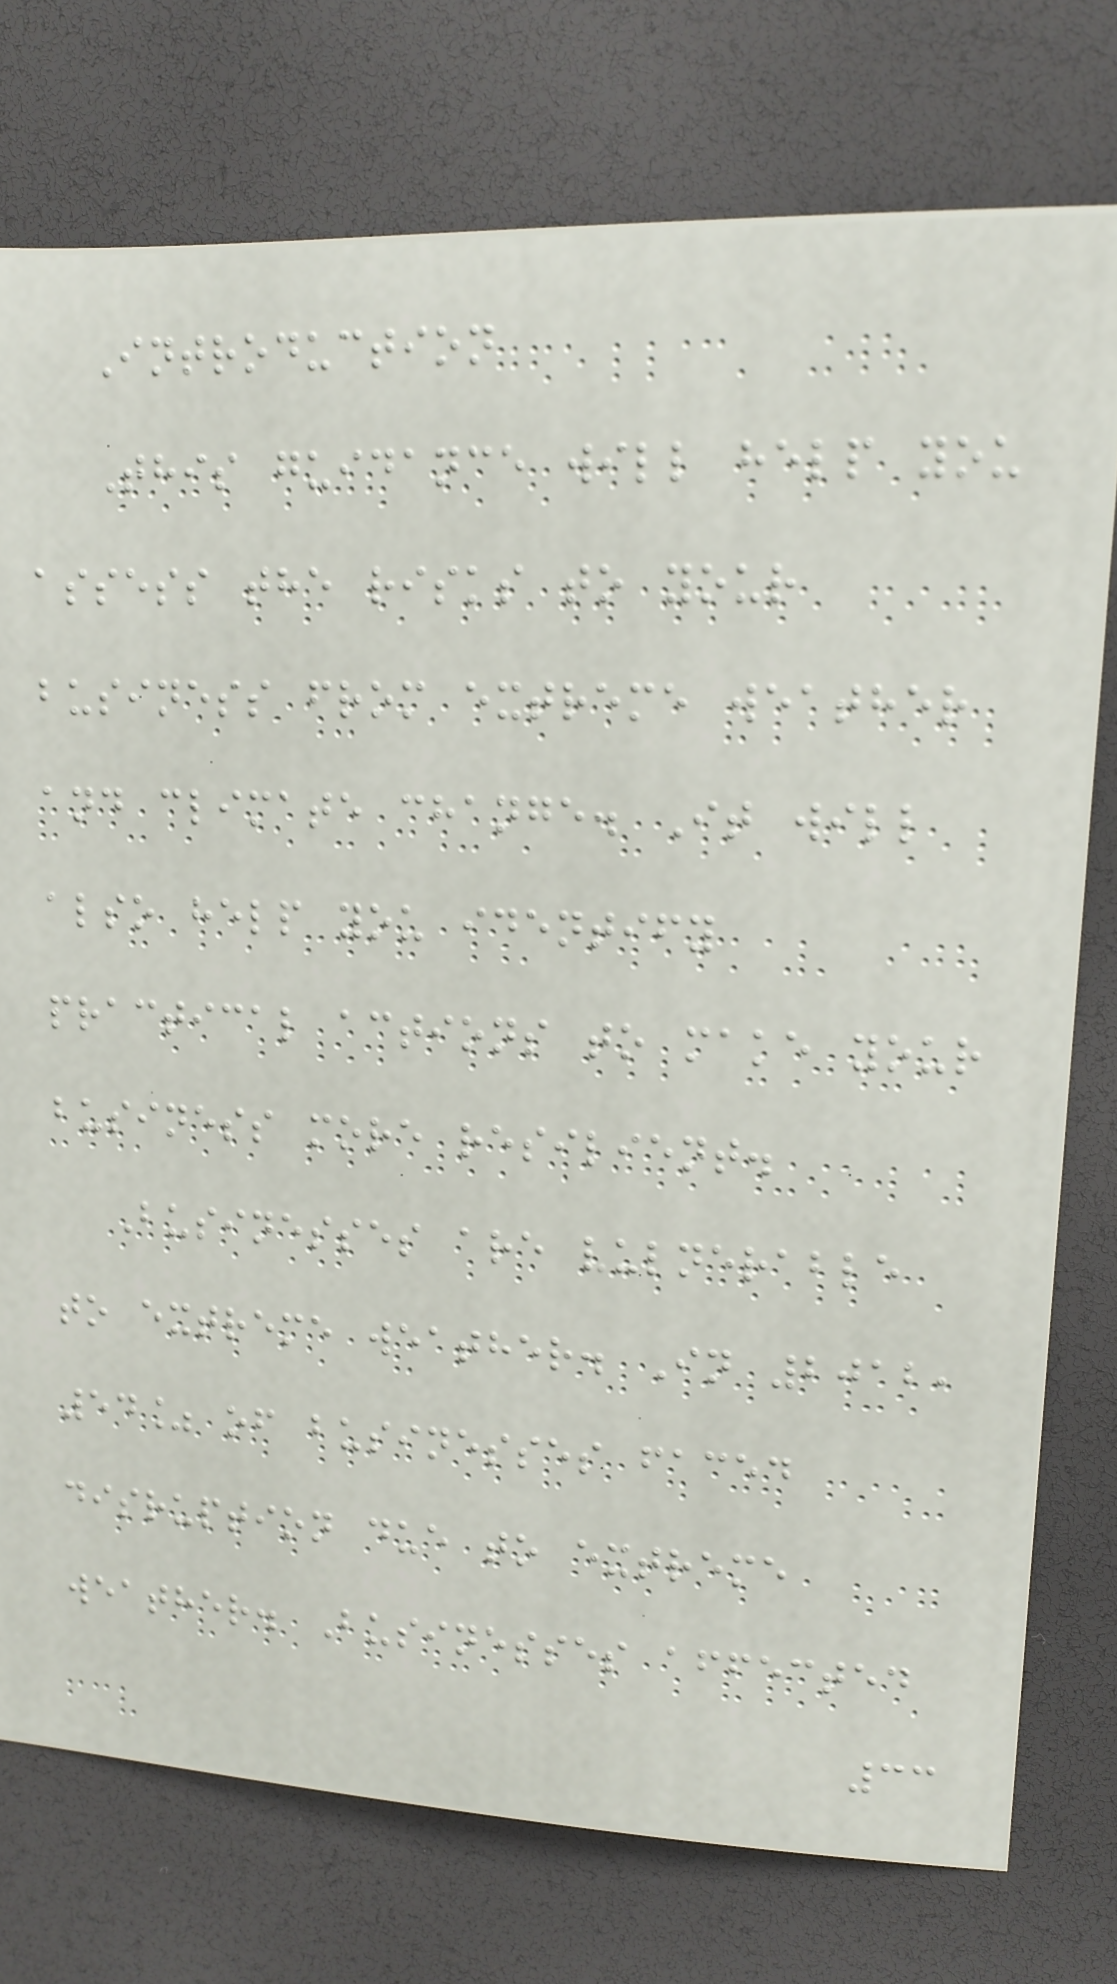Introduction
This guidance will help you
assess the risks to your
business from extreme weather
and climate change. It will
also help you identify
practical actions to make your
business more resilient.
Businesses are vulnerable
to extreme weather. In 2012,
54% of businesses faced
disruption due to extreme
weather. Businesses affected
33
